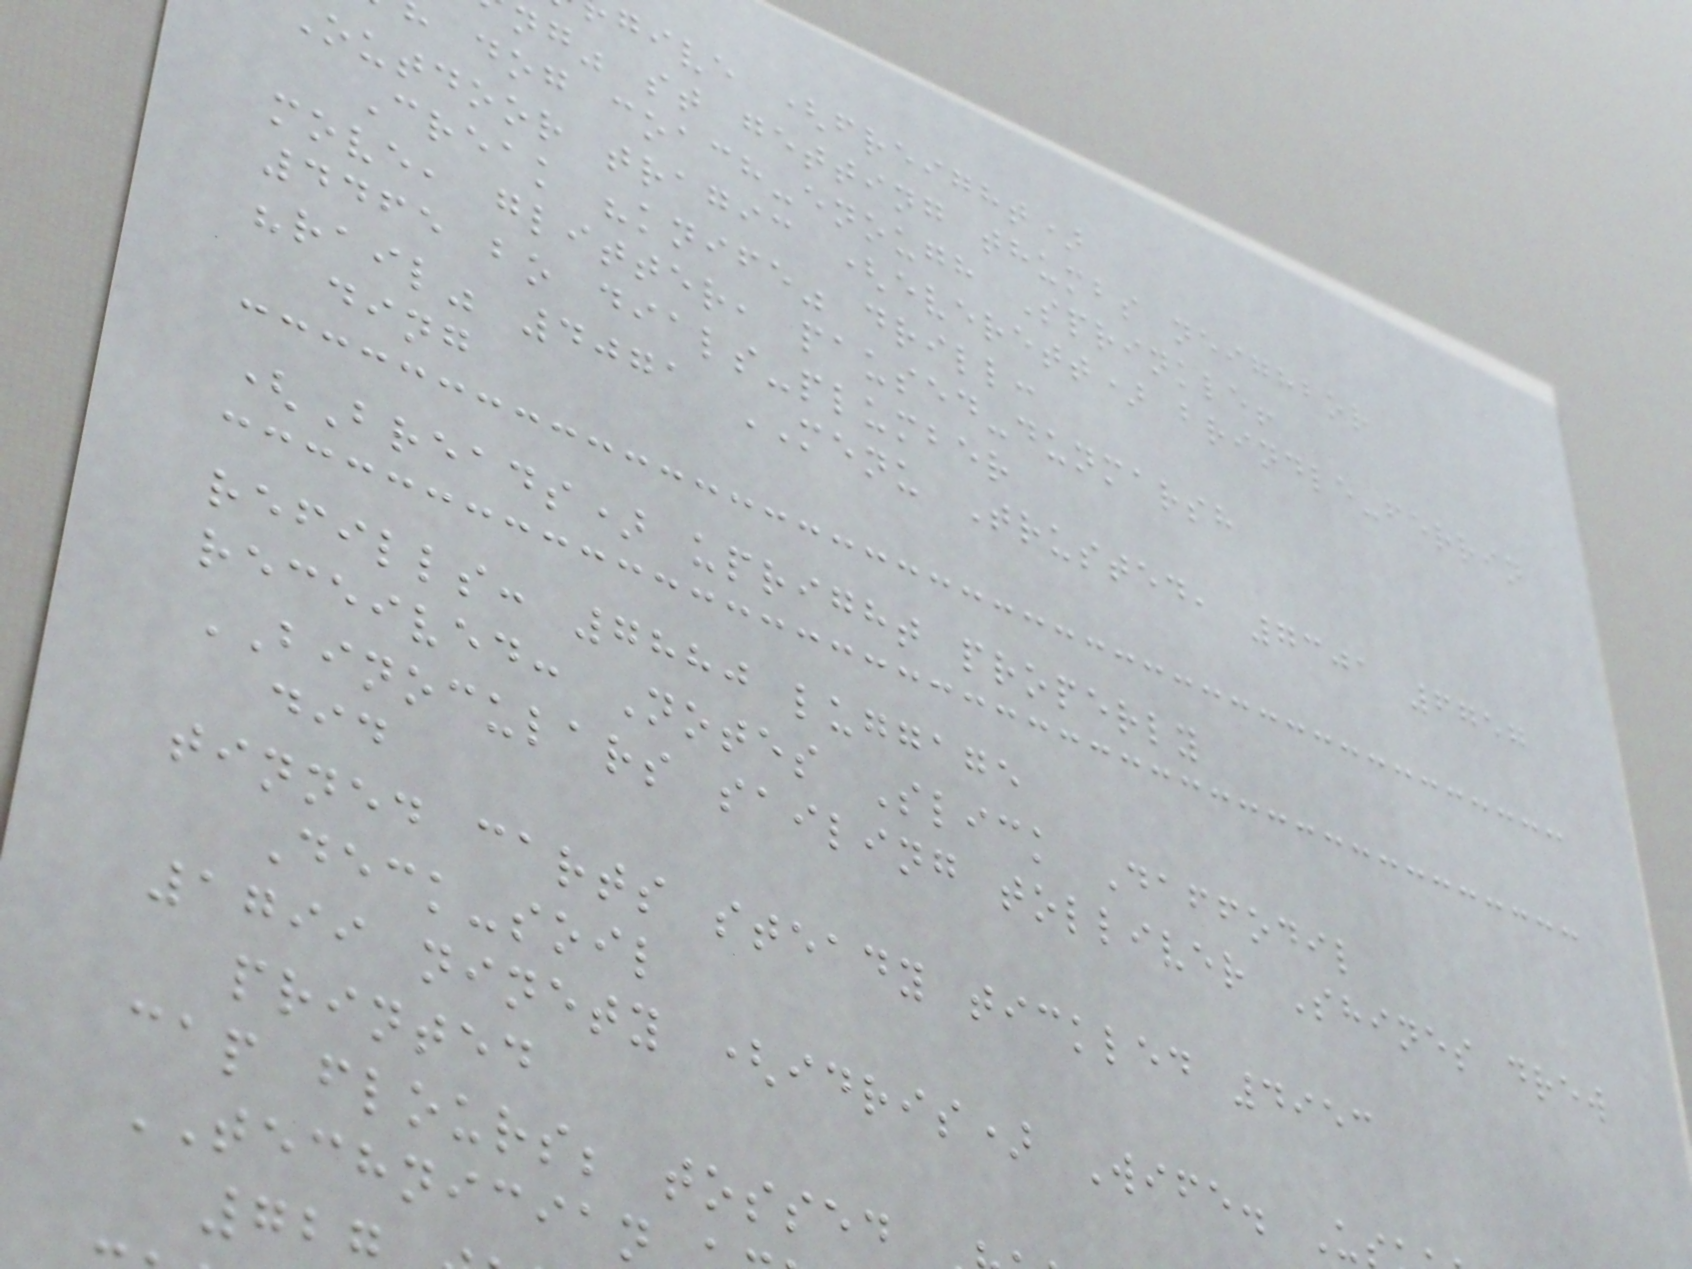give (freight)
ng" st getting thumbs neighbor
dog coach-enough Sprinkle!
outdoor tragic (everett) brindle-ferrin
Creak "knife" drill:
move, glitter, paused-dunmarsh
4465 bo dials-plumber
"rail" 4071 MENU Trusted, 7301 6757
ding
(Breads) upright properly
refills: 7880 luggage
received: Notes Slick Daffodil
BINOCULARS sailing tolliver Shines drew
did
tinned carts steady tickled 4953
Deck-soil
1799 ninety (idris) Wife. U
printed
cap flours; tossed
TECHNICIAN
